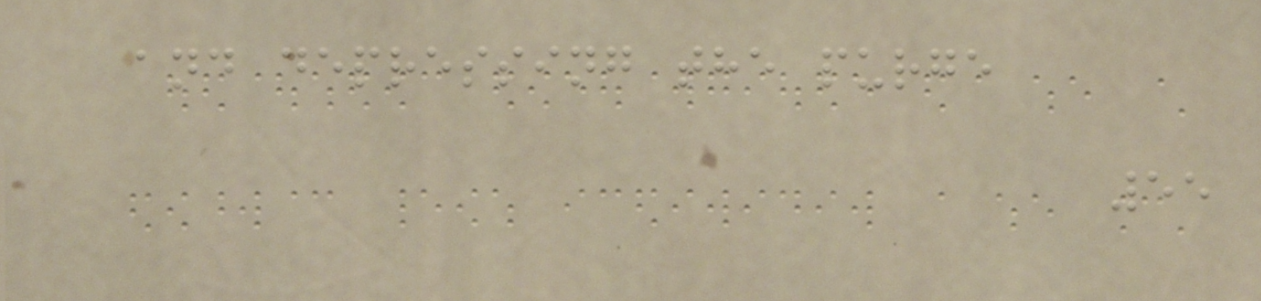and depressing the purge
55
